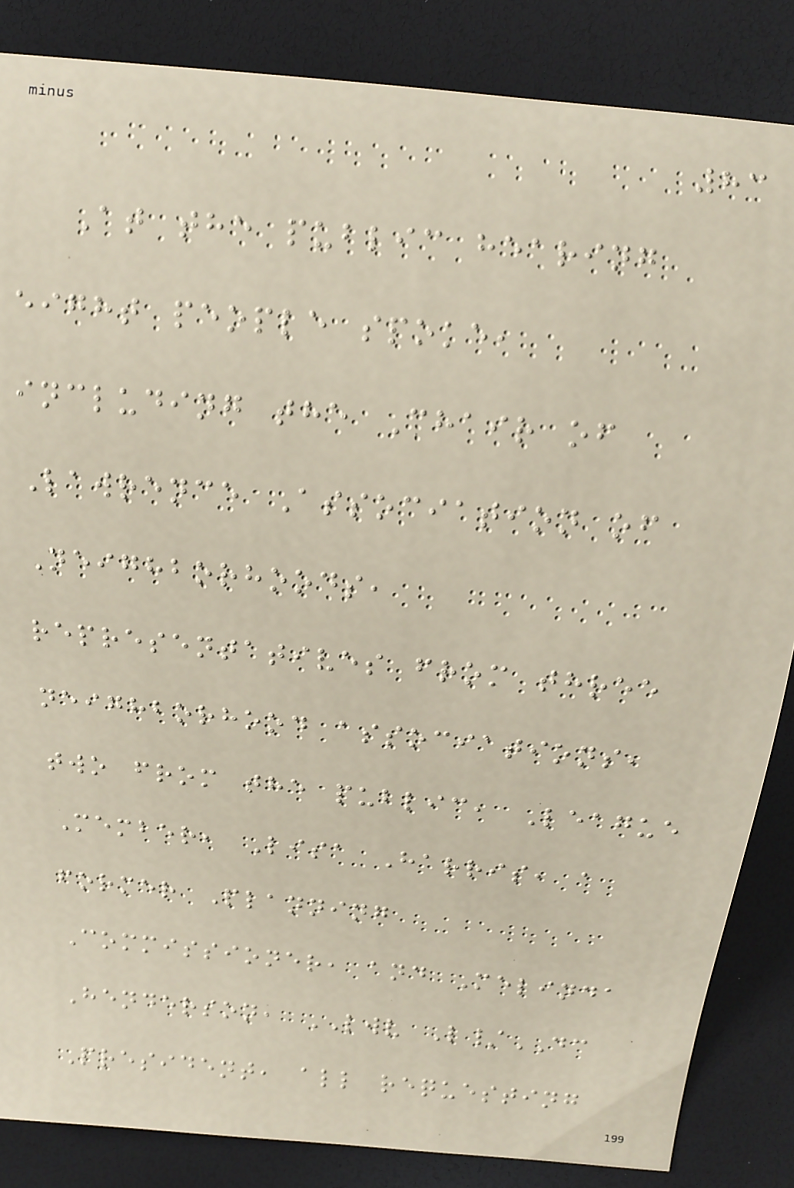83
At the public hearing
eight people spoke,
including the Chair of
Lawrence Association of
Neighborhoods,
representatives from three
neighborhood associations,
two from the public, League
Member, Lisa Harris, a
former Planning
Commissioner, and Melinda
Henderson, LWV L/DC
President, all requesting
